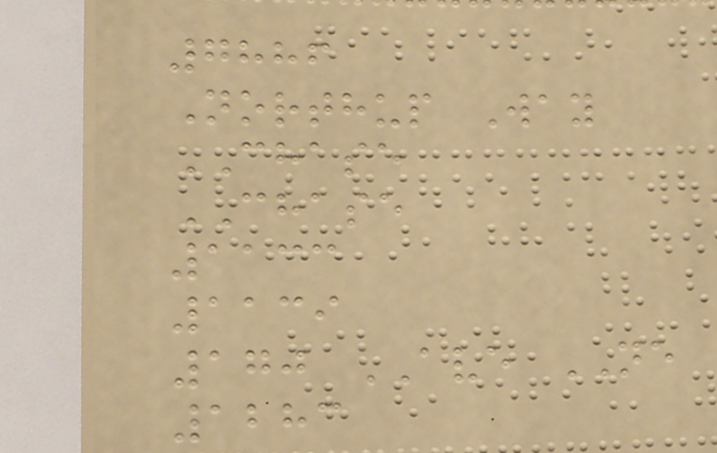7886
Northup Way
CHASE
CHASE
1133
1139
170 AVE NE
1283
